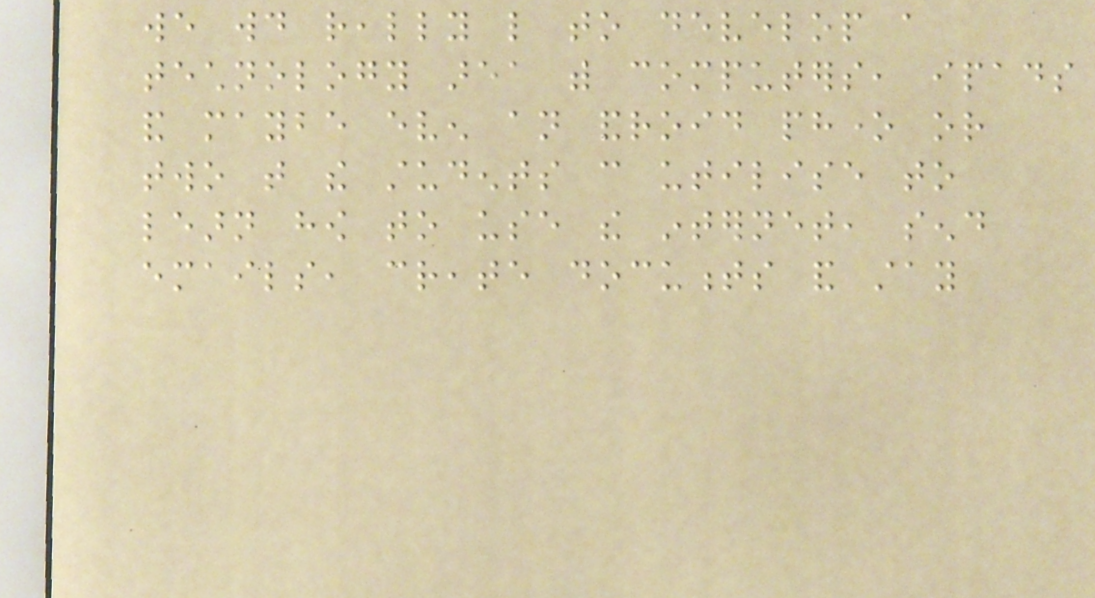we would really like to develop a
technology area with computers, ipads
and maybe even an android phone or
two that the students can utilise to
learn how to use the internet, send
emails, create documents and stay
